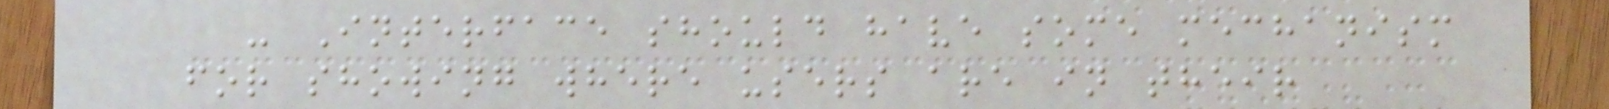- Interface should have some mechanism
for showing where users are in their
